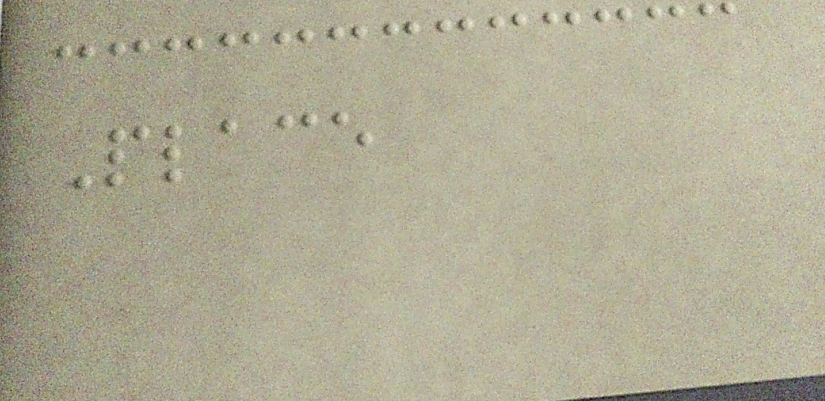Place
